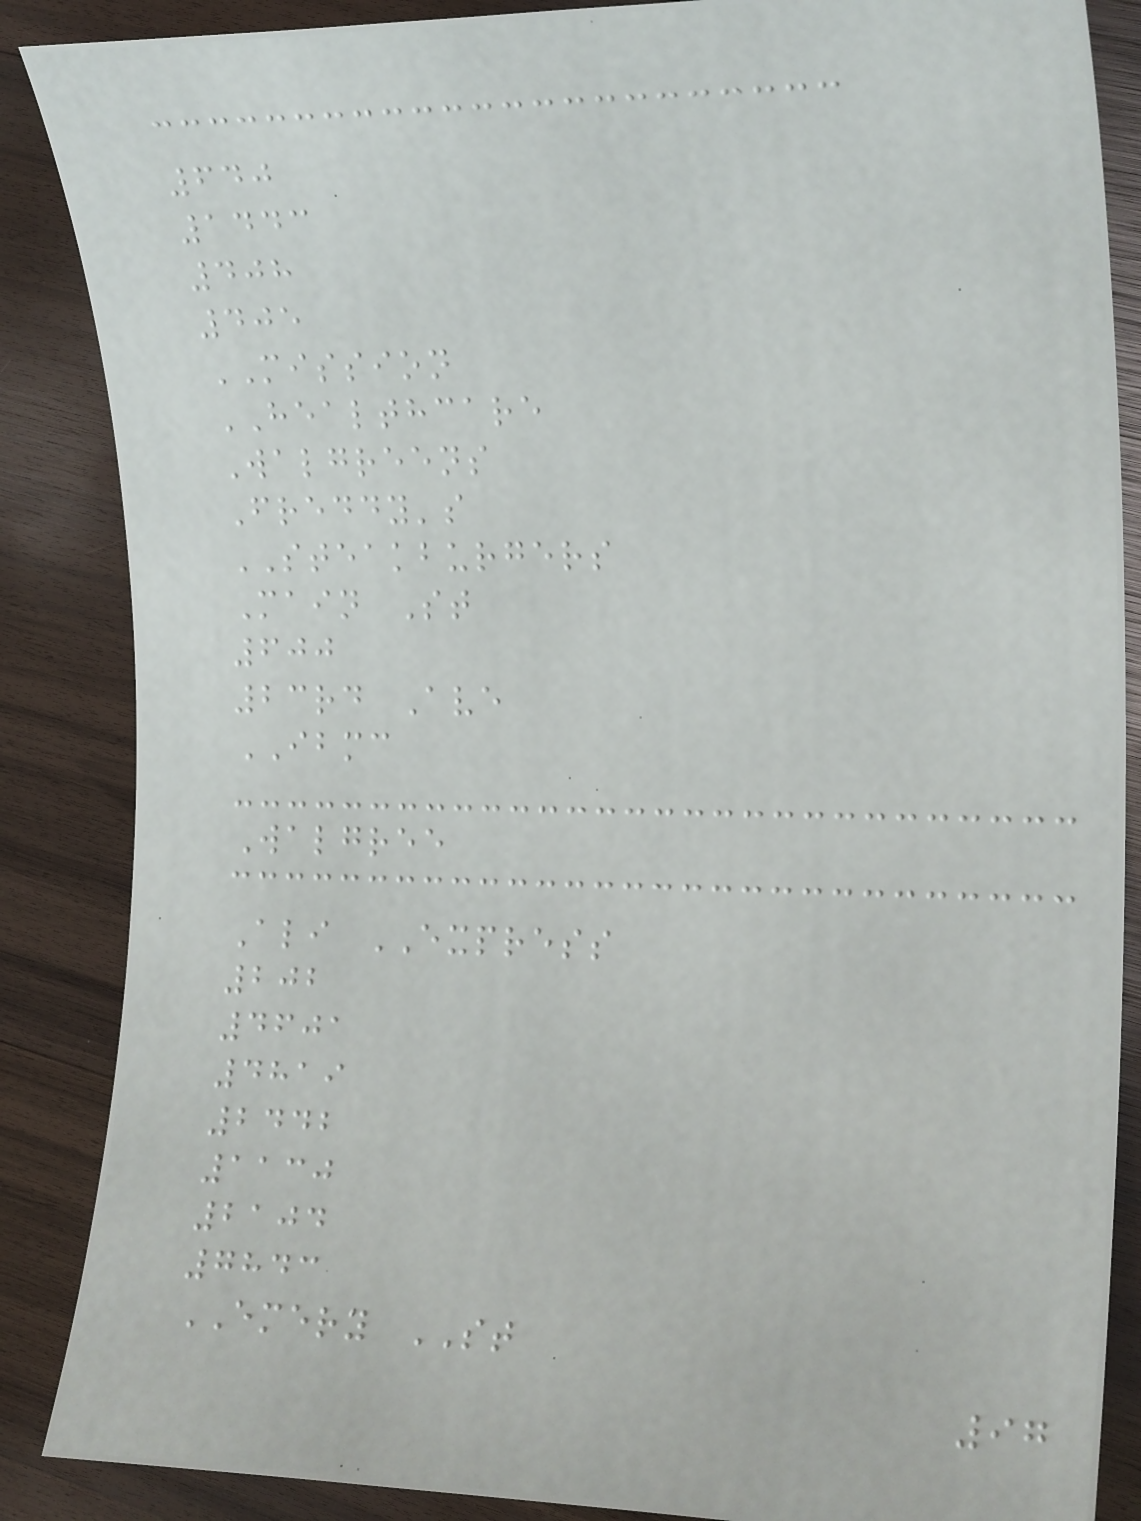640
1443
408
405
MISSION
HEALTHCARE
Walgreens
Freddy's
STEAKBURGERS
Main St
600
23rd Ave
IBMC
Walgree
Ali EXPRESS
202
4601
4819
2442
1130
2104
7843
EMERY ST
97
